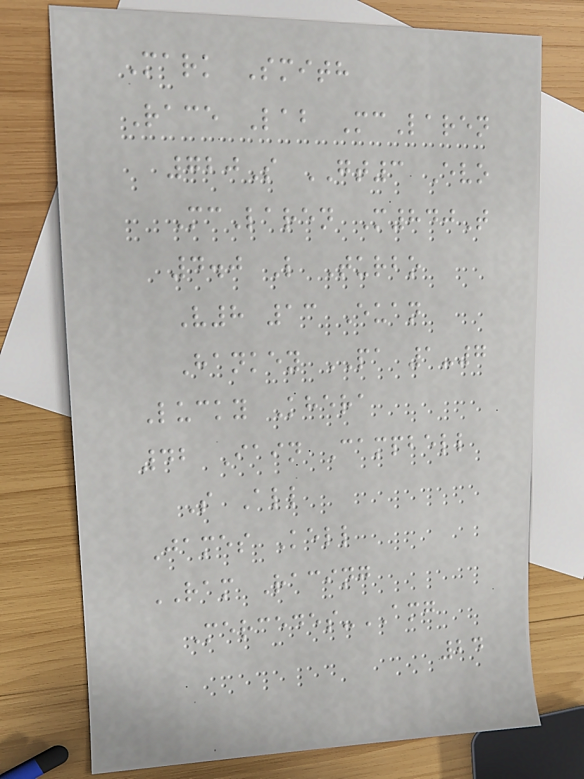Mark Smith
Race Lab McLaren
720S GT3 Evo
McLaren M840T
4.0 L Turbo
V8 13 Euan
Hankey PA 1-7
Lucky Khera
42 Iain Campbell
S All
James Kell
RAM Racing
Mercedes-AMG
24
